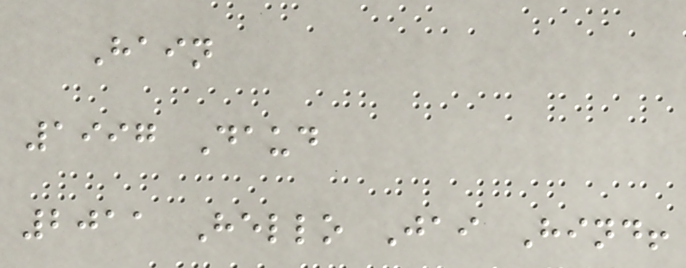Hain
1997 Daud
2011 Hello Jai Hind!
